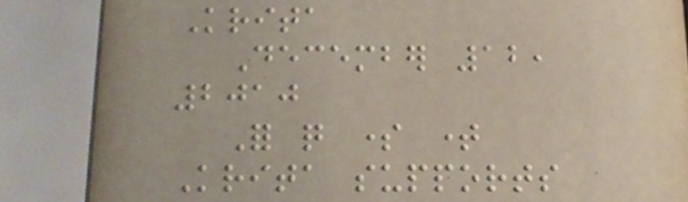Krita
December 12,
2010
For quite some time
Krita supports
